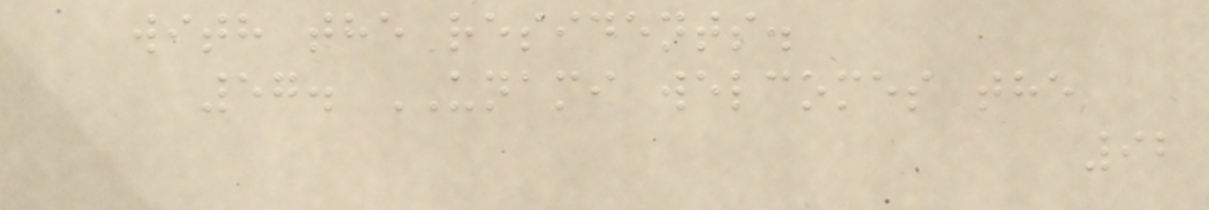with the residents.
57. UNAMI welcomes the
92
